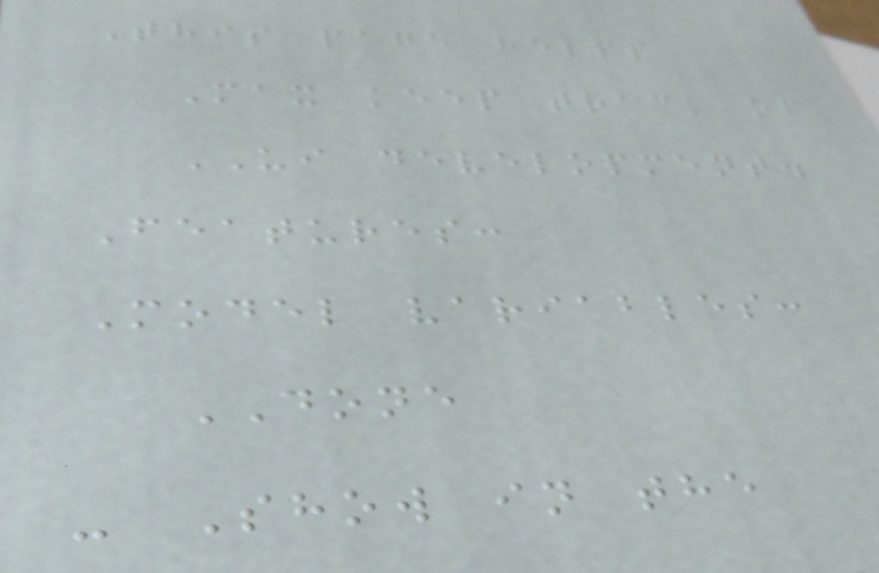This page helps
Max keep track of
UI development.
Features:
Model variables:
DONE
- Show in the
